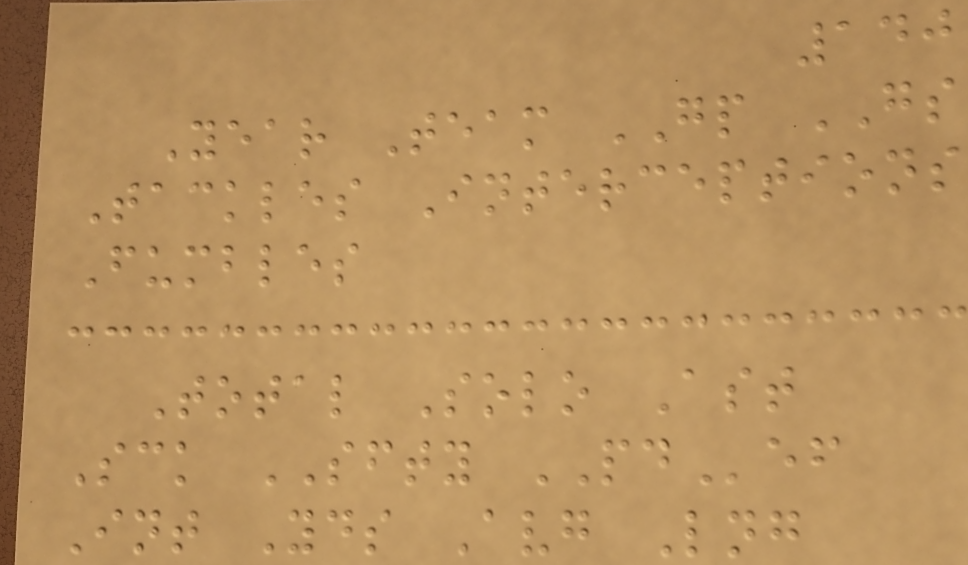140
Year Team GP GS
Tackles Interceptions
Fumbles
Total Solo Ast
Sck SFTY PDef
Int Yds Avg Lng
